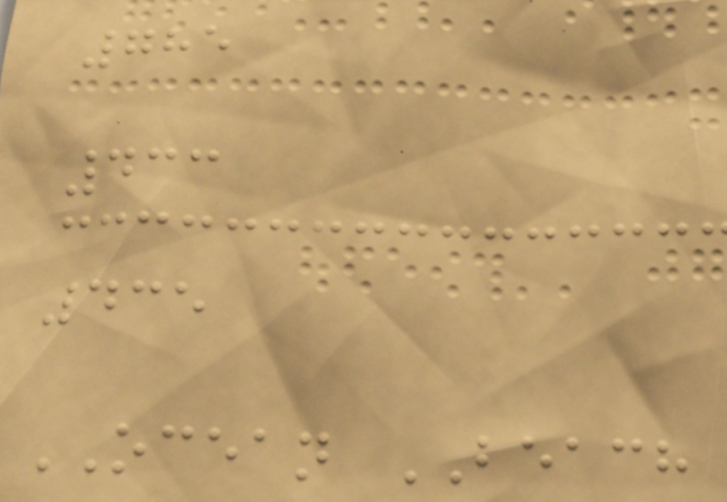785
433
435
OCEAN BEACH
